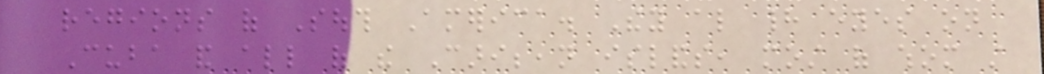regions of South America. They also had eyes on
Cuba and all of the Caribbean islands, most of whom still
